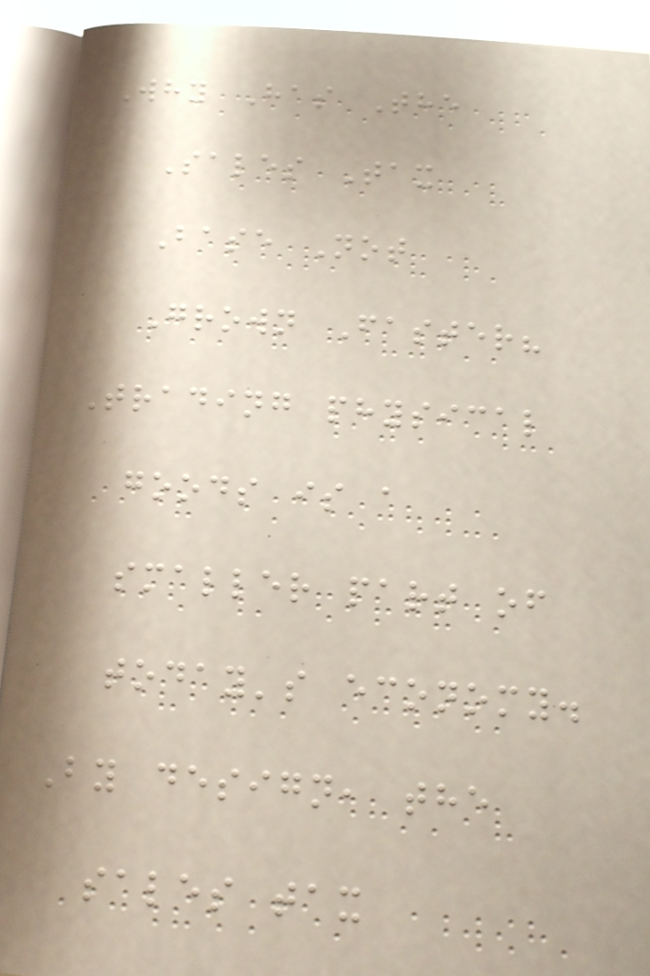Why Has The
Sales Tax
Base Not
Grown Faster?
Trading physical
goods is a
smaller part of
today's economy.
By design, the
sales tax
